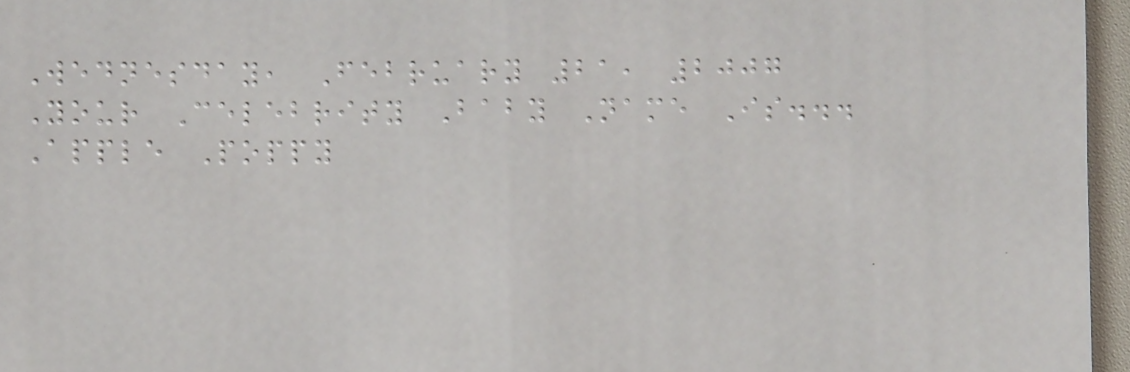Wednesday, February 21, 2007
Your Celebrity Baby Name Is...
Apple Poppy
